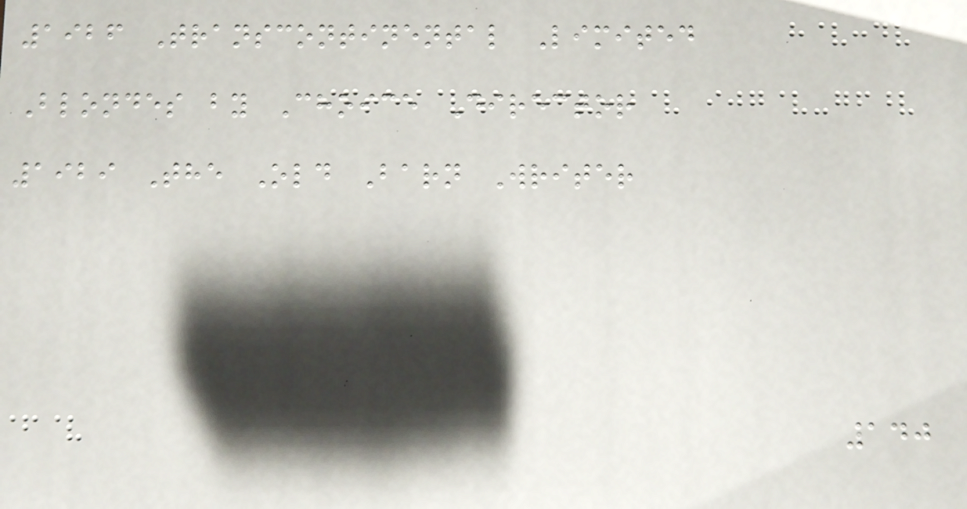1926 Transcontinental Limited
Blondes by Choice Director
1929 The Old Barn Writer
140
